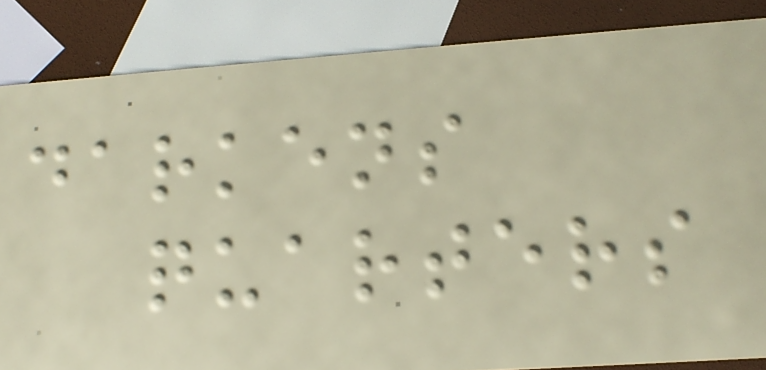darkens
quarters
